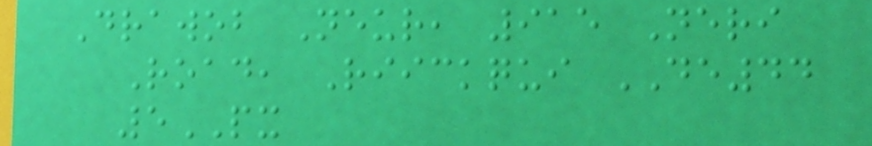Drawob Neur, 915 Neri
Road, Riickqui DE44
5PX
